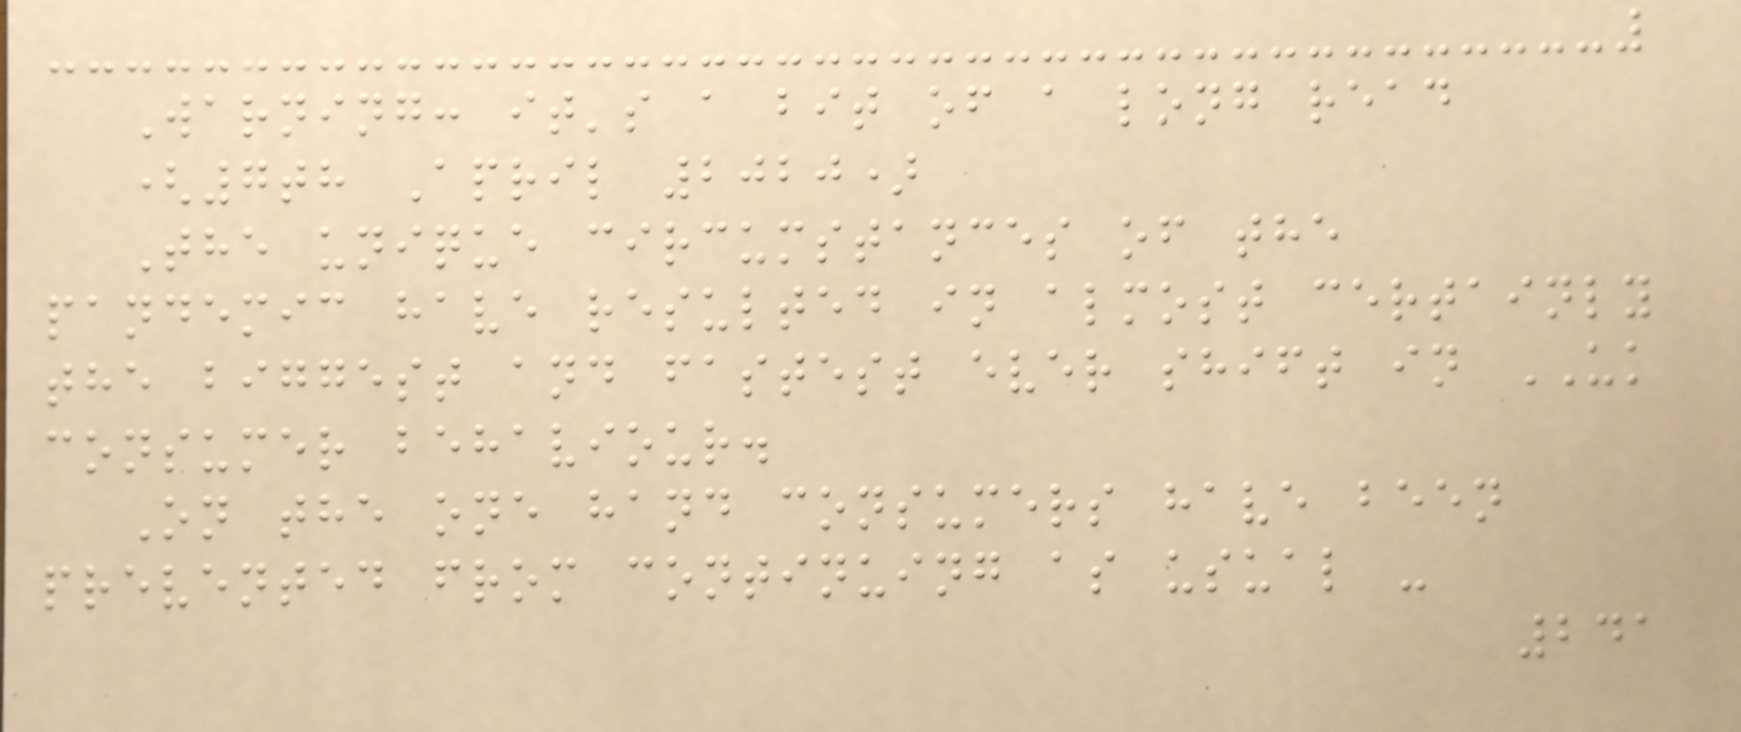Warning: it's a bit of a long read
(7th April 2020)
The unique circumstances of the
pandemic have resulted in almost certainly
the biggest and fastest ever shift in UK
consumer behaviour.
On the one hand consumers have been
prevented from continuing as usual -
241
